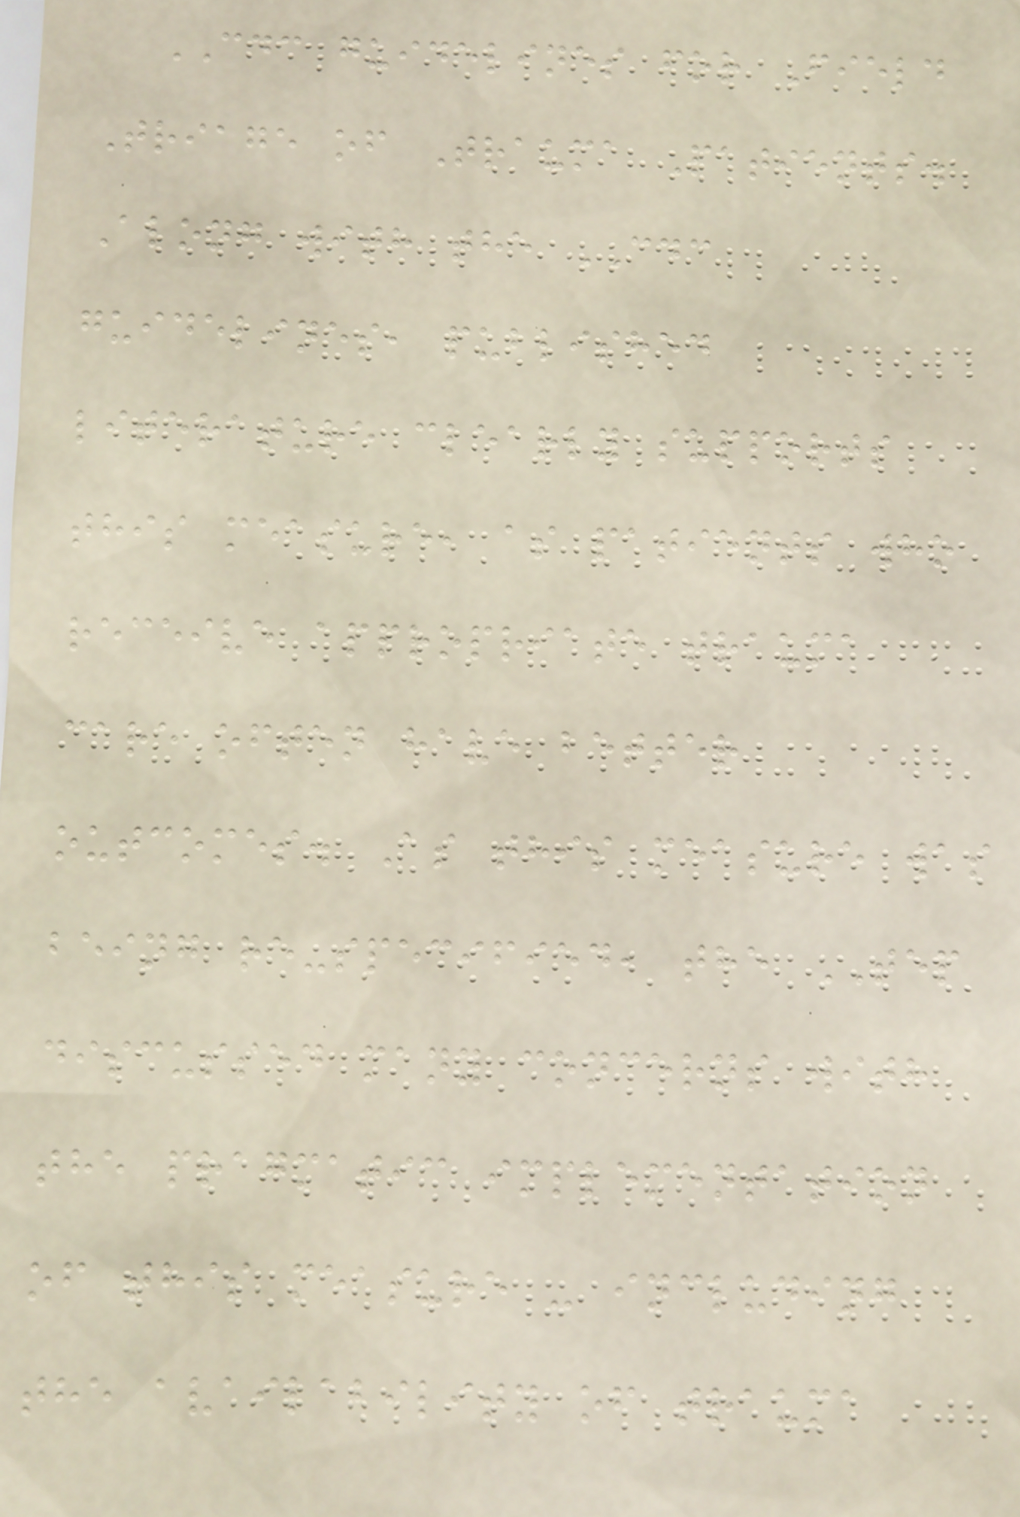CDC guidelines for Field
Triage of Trauma Patients.
Along with the CDC
guidelines, published
literature clearly supports
this measure, as patients who
receive appropriate trauma
care often have better
outcomes. As this measure was
being re-specified, the TEP
discussed many concerns with
the pragmatic implementation
of this measure - including
the availability of trauma
